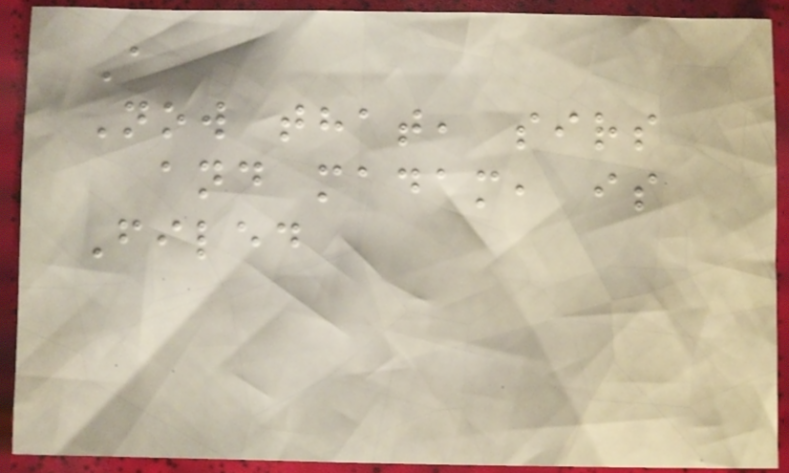A
Now that, sirs
and madam, is
Filed
